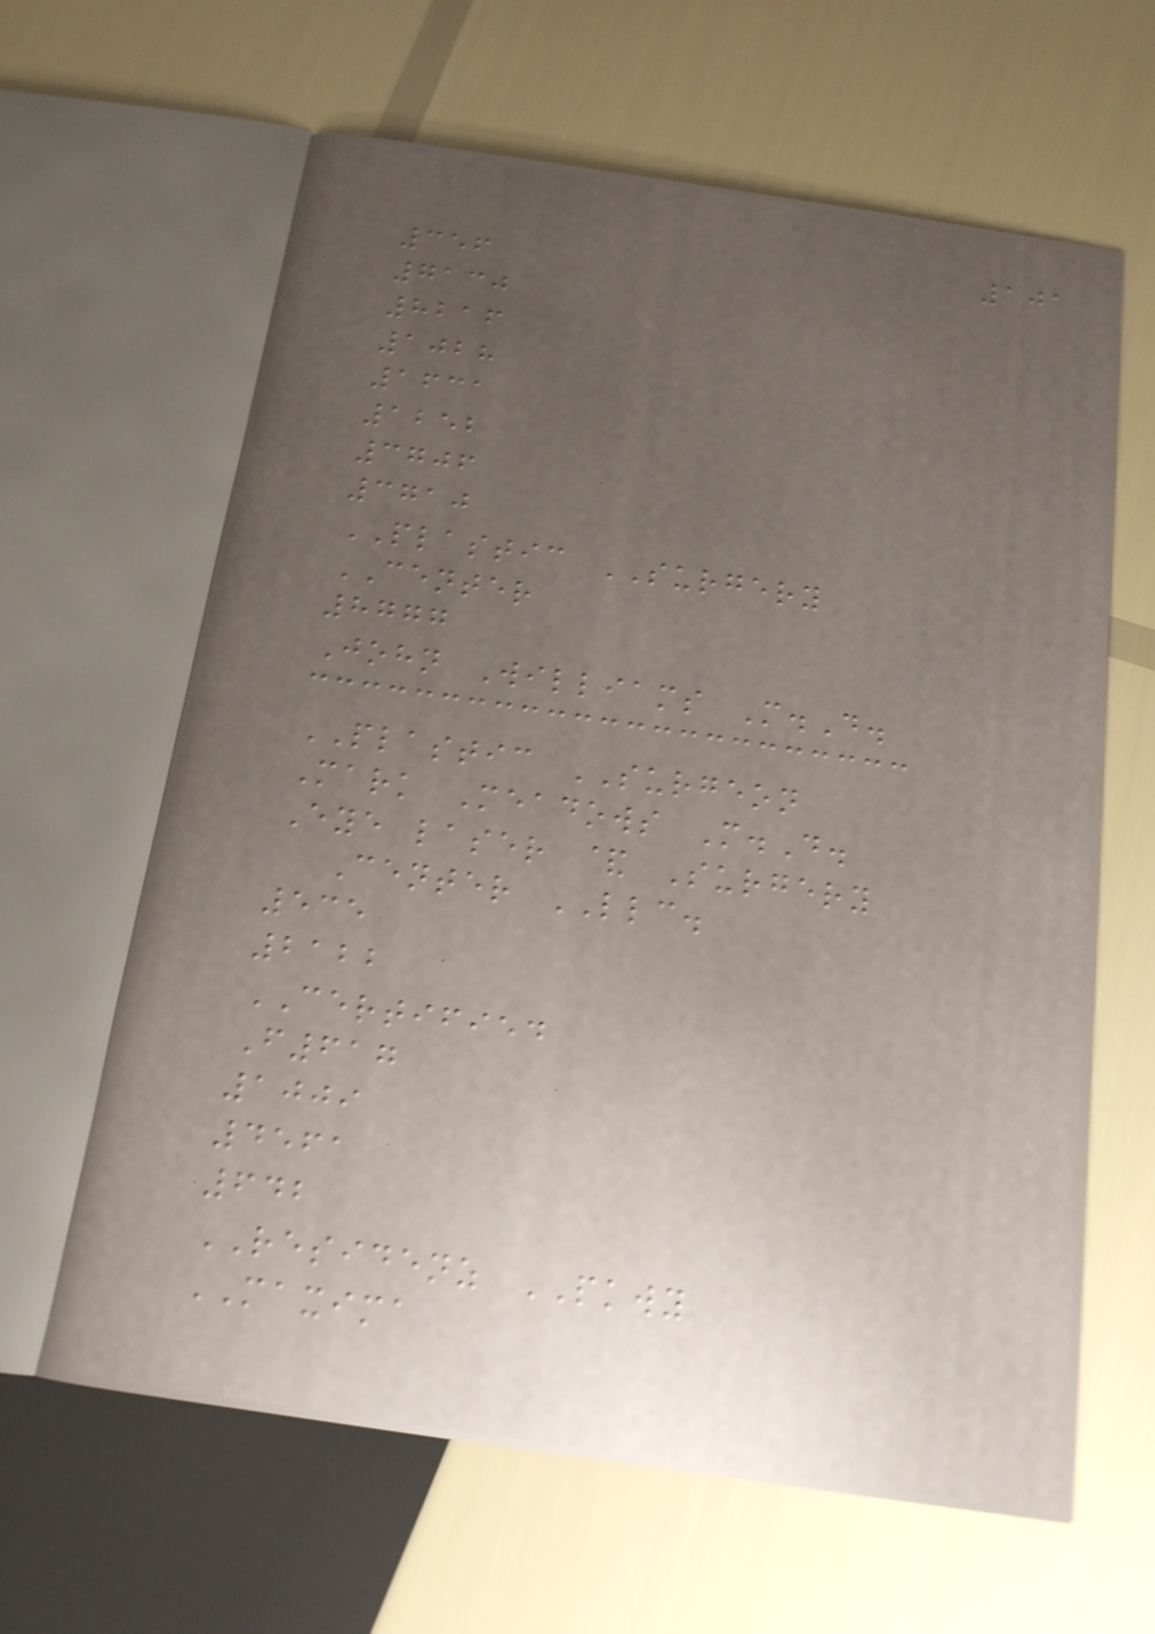101
356
7130
8216
1028
1631
1252
3706
3710
PLASTIC SURGERY
CENTER
8777
John Williams M.D.
PLASTIC SURGEON
Mark Meadows M.D.
Eye laser & Surgery
Center LLC.
535
2122
CERTIFIED
F617
1009
4561
642
RESIDENZ PKWY
MAXIMA
